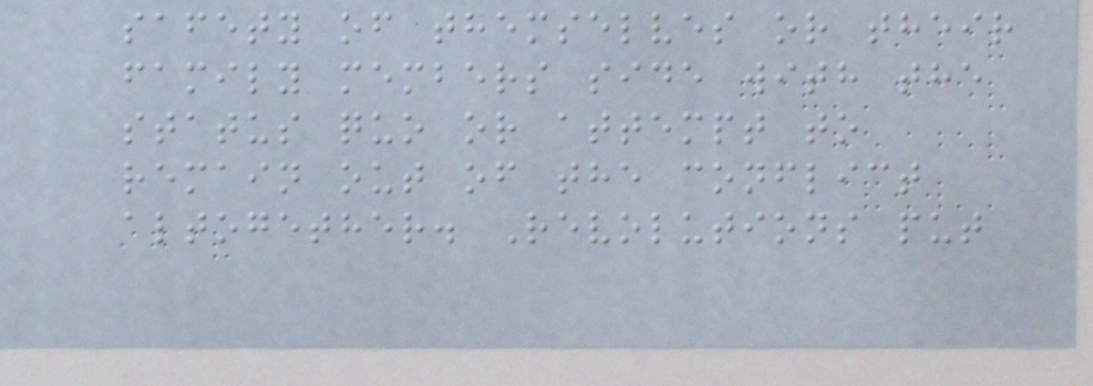safety of themselves or their
family members side with the
status quo or attempt to
remain out of the conflict
altogether. Revolutions put
